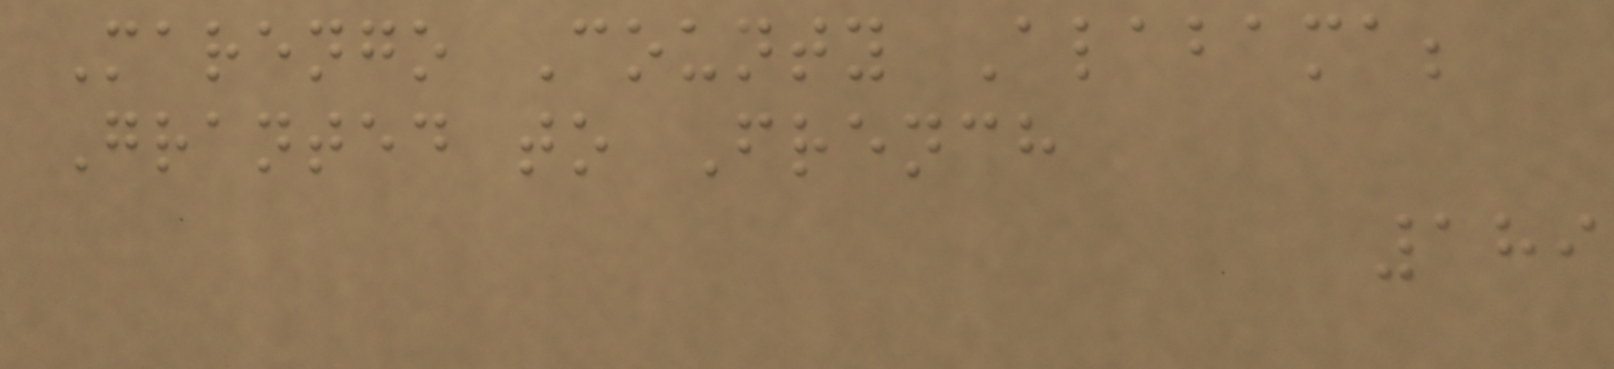Marengo County Alabama;
Granted to French
189
